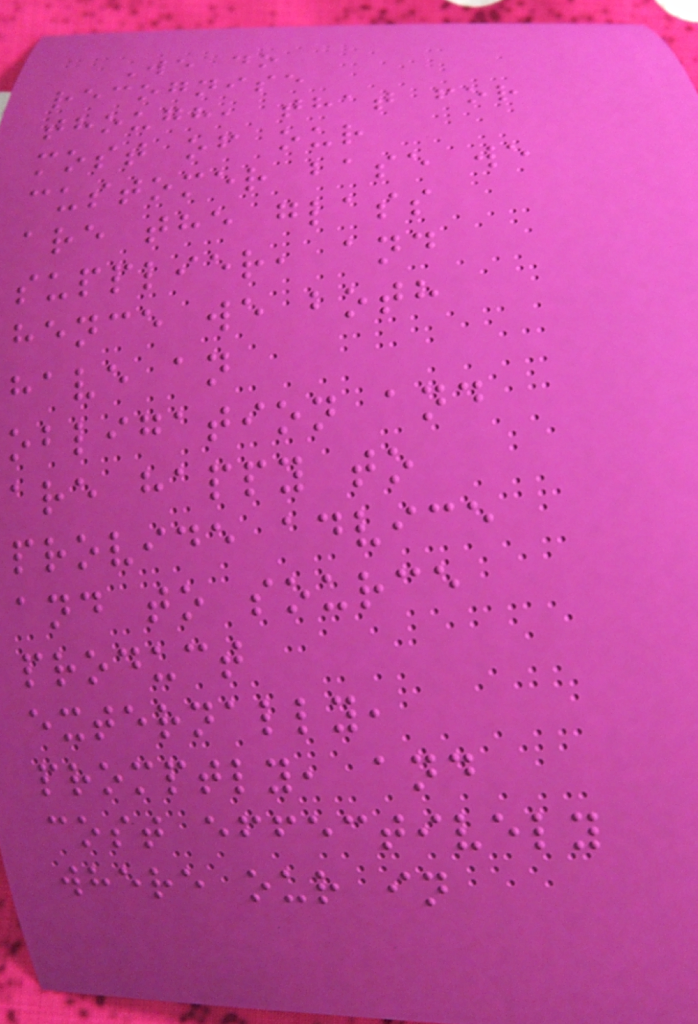We do
recognise
though, that for
most of our
customer base we
are the glass
supplier, and
hence we both
have an
obligation and
are happy to
provide advice
and to source
product
externally,
promptly, and
cost effectively
where our in
